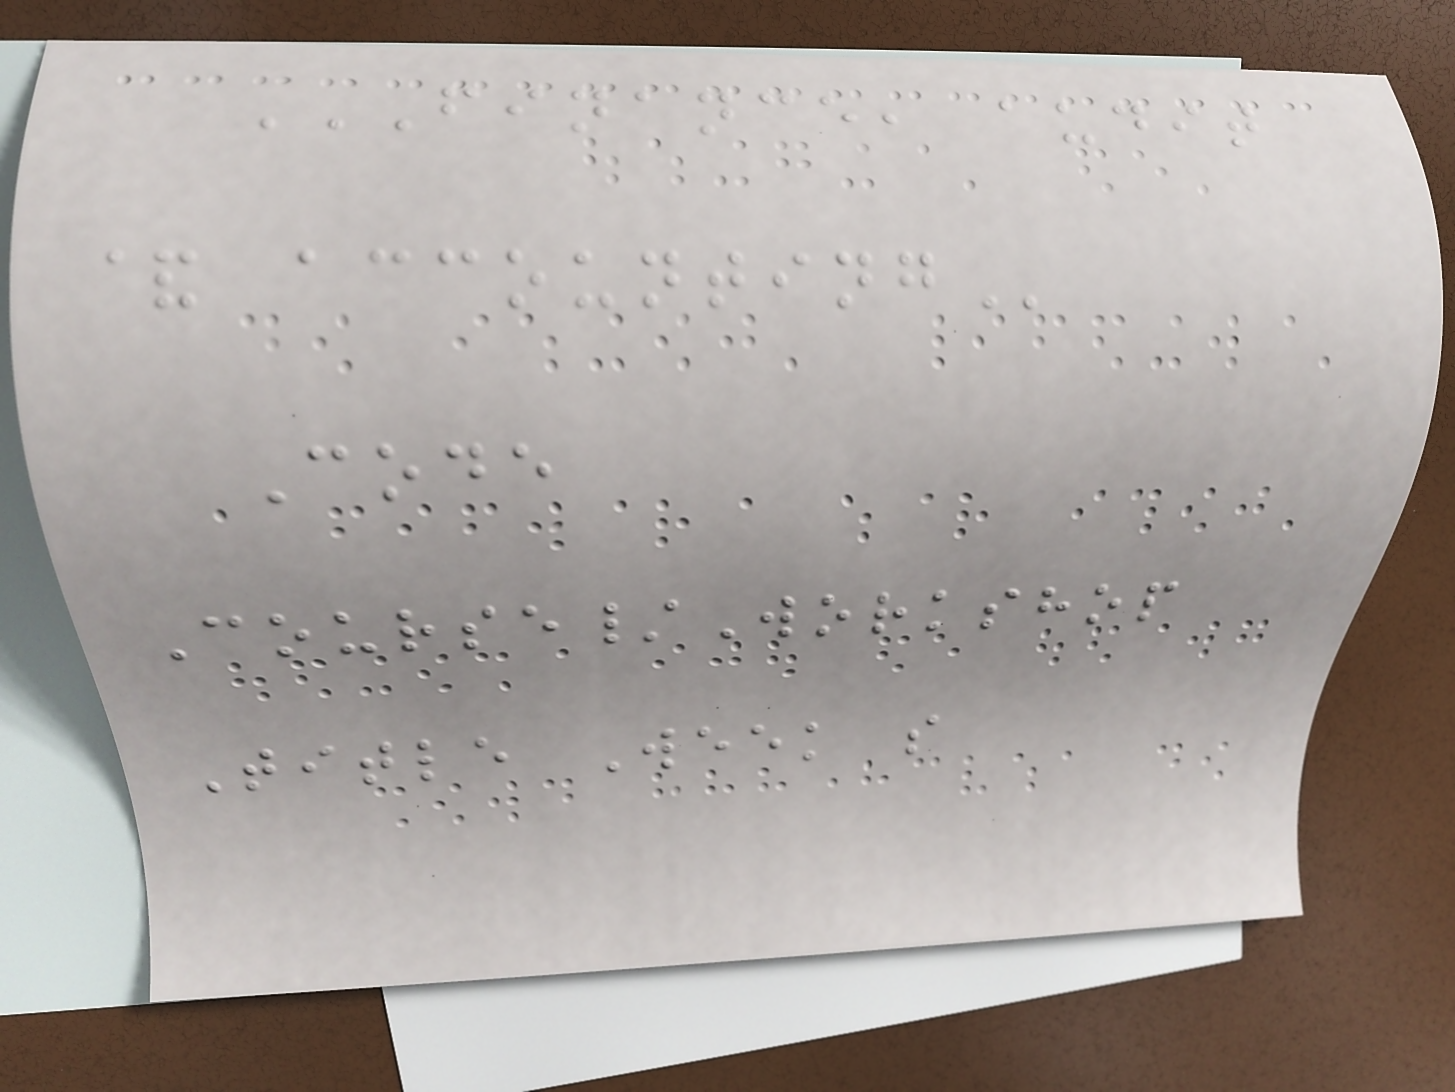FINANCE, AUDIT
& ACCOUNTING
Code
Course/Workshop
Title Week s
